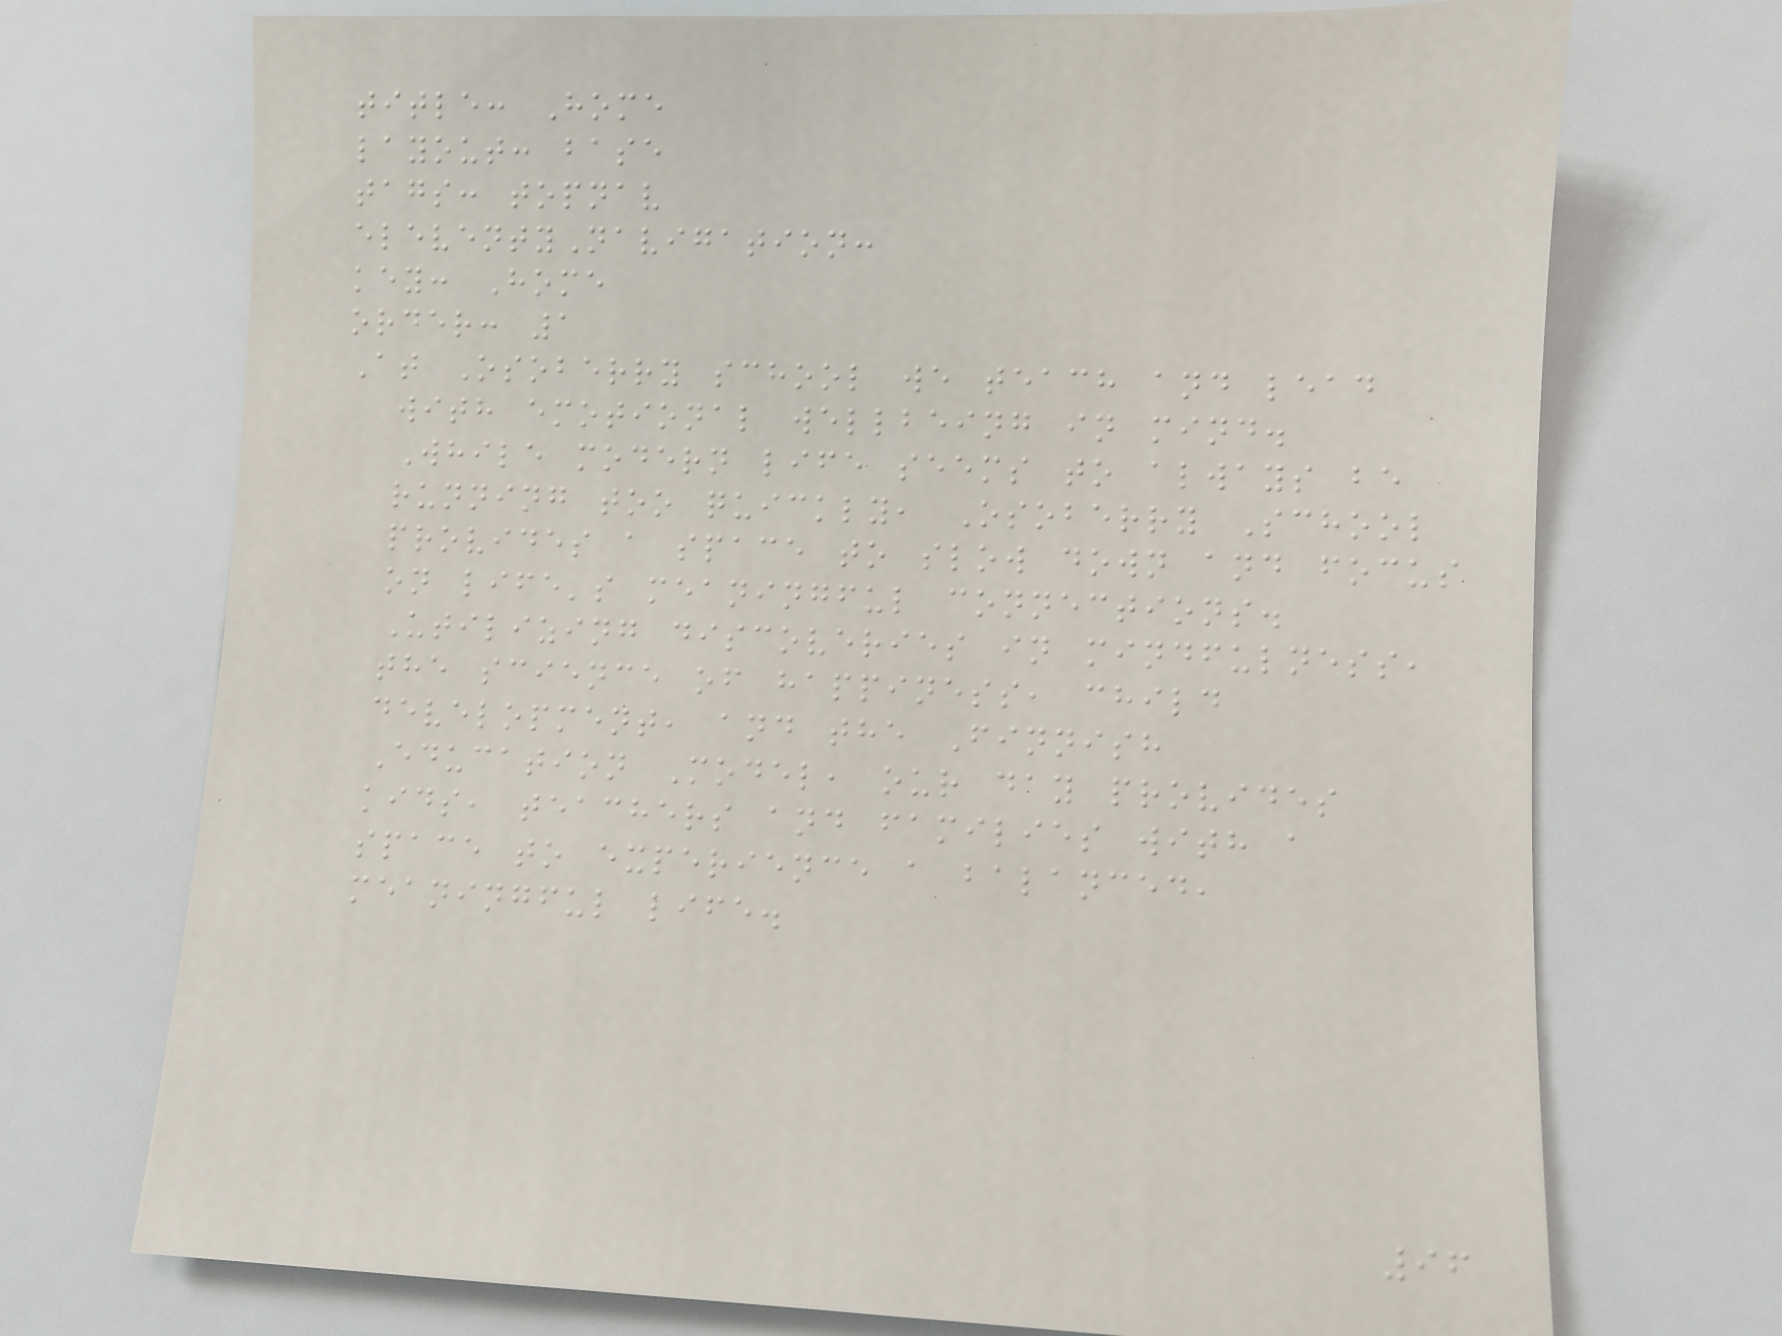title: Home
layout: base
tags: topnav
eleventyNavigation:
key: Home
order: 1
At Osoberry school we teach and lead
with emotional wellbeing in mind.
While modern life seems to always be
running too quickly, Osoberry School
provides a space to slow down and focus
on life's meaningful connections.
Utilizing discoveries in mindfulness,
the science of happiness, child
development, and the Finnish
Education Model, our day provides
kids, teachers and families with a
space to experience a balanced,
meaningful life.
96
